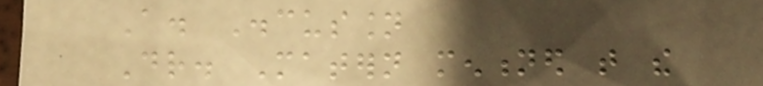A. Discussion
Dr. Matern mentioned that the
